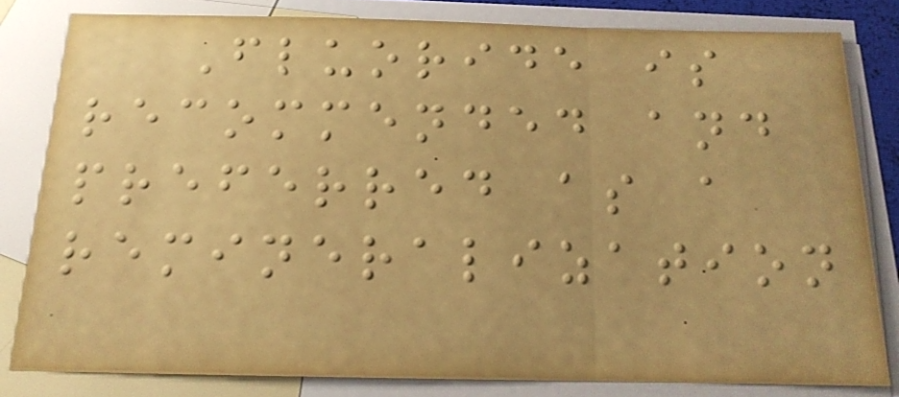Fluoride is
recommended and
preferred as a
remineralization
